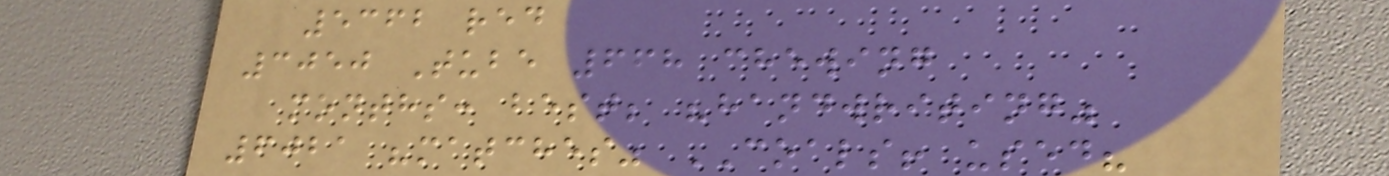5362 red
3050 Tube 668 chewing
months: best; "handwriting"
6021 "matches" COALS! used?
